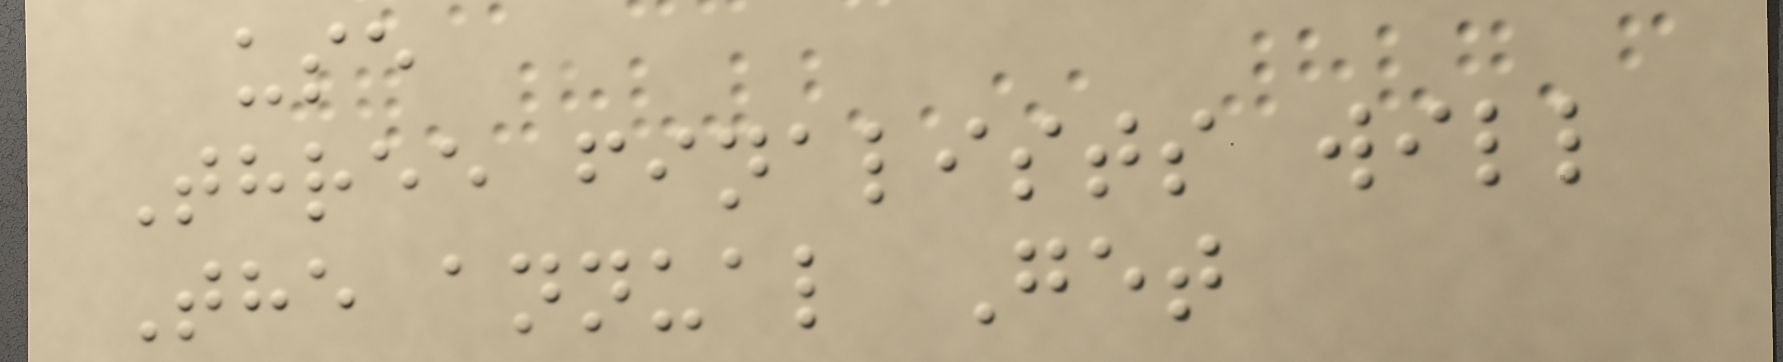use
Three finalists will
The annual Get
